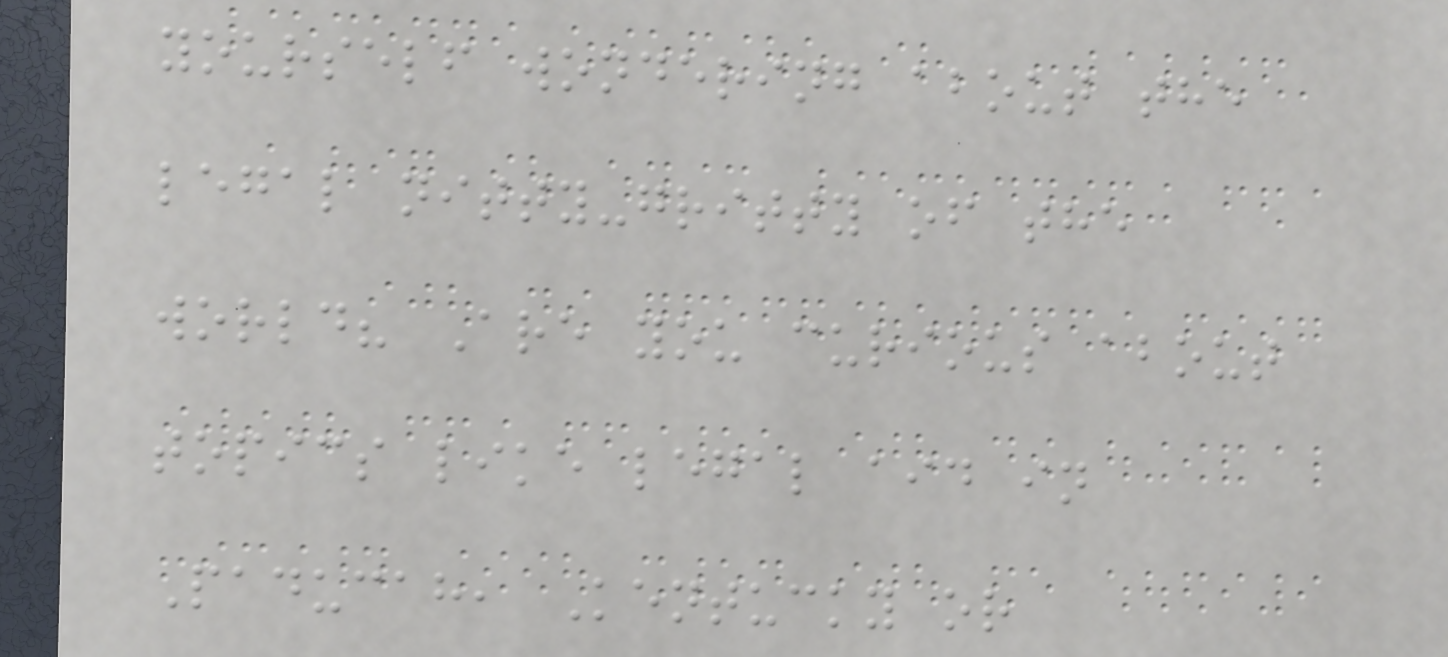yourself wondering about the
legal nitty-gritty of the
world? Are you curious about
topics like legal aid in
Paducah, Kentucky or
